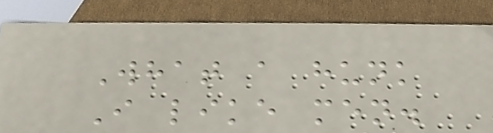What a hunk
I like men.
